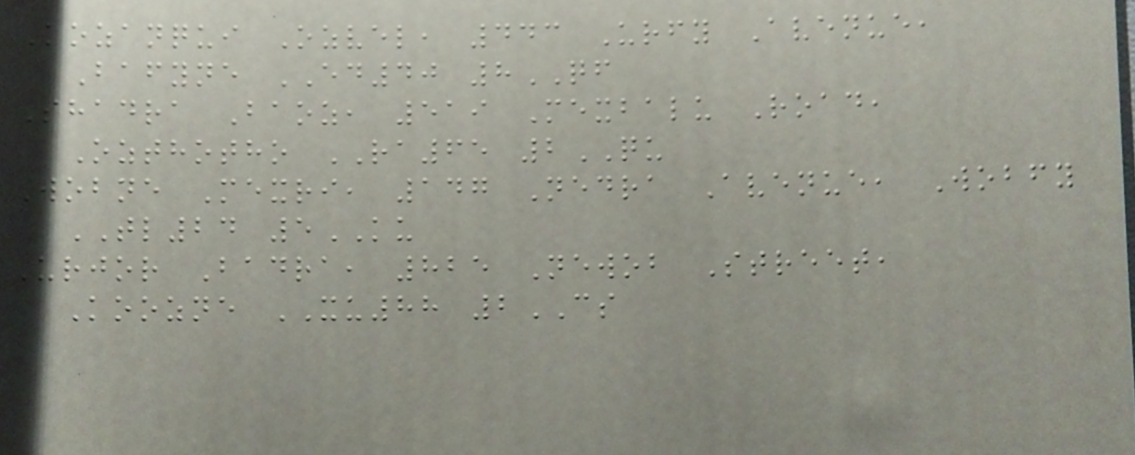Kozanqui Ozvel, 443 Urfy Avenue,
Bafyne ED40 8QF
Shadra Baoz, 519 Mexbalu Road,
Ozthotho RA65 2QU
Wobne Mexri, 147 Nedra Avenue, Wobfy
TL24 5KU
Urjor Badra, 825 Newob Street,
Koozne XU88 2CS
